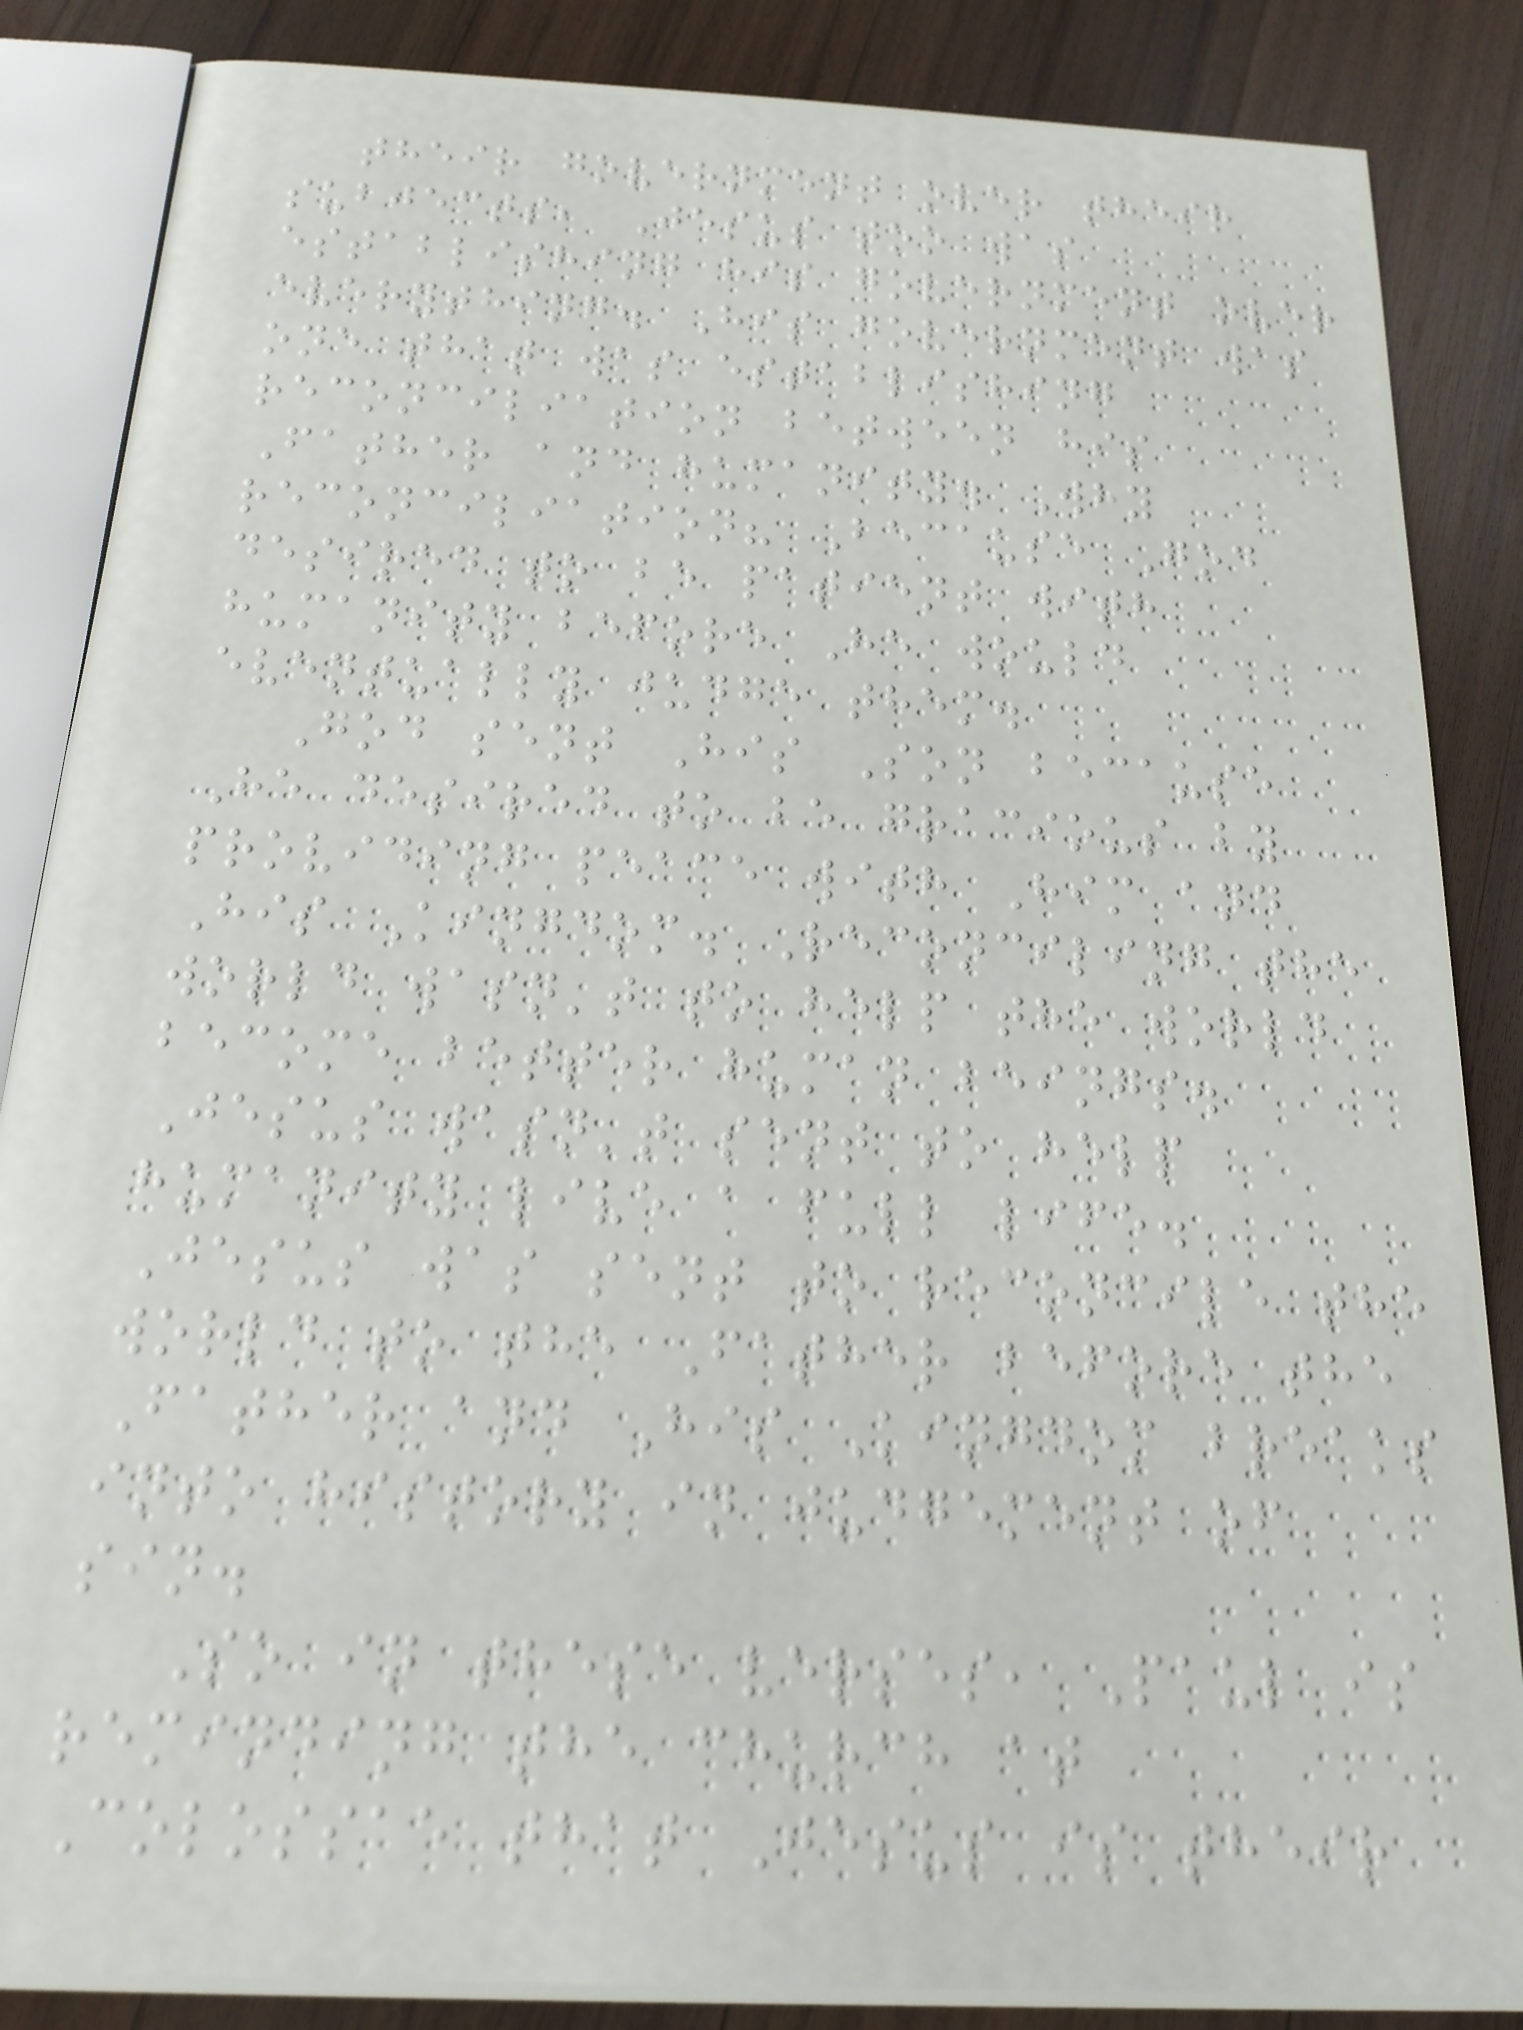their government over their
subjects, Jesus too was
establishing his government over
everything. His government was
one that was establishing
reconciliation between his
Father and humanity. Why
reconciliation? Because God
desired to be patient with
humanity before He would
eventually judge them.
God sent His Son because
He desired to be gracious by
providing peace with Him and
His Kingdom. Reconciling the
world wasn't to help the world
become better human beings.
Jesus wasn't sent to help
humanity live a full life.
Jesus was sent to reconcile the
world to the Father before the
Father and His Kingdom breaks
into history in judgement of
sin.
So in these verses, Paul is
reminding the church at
Colossae that Jesus is their
